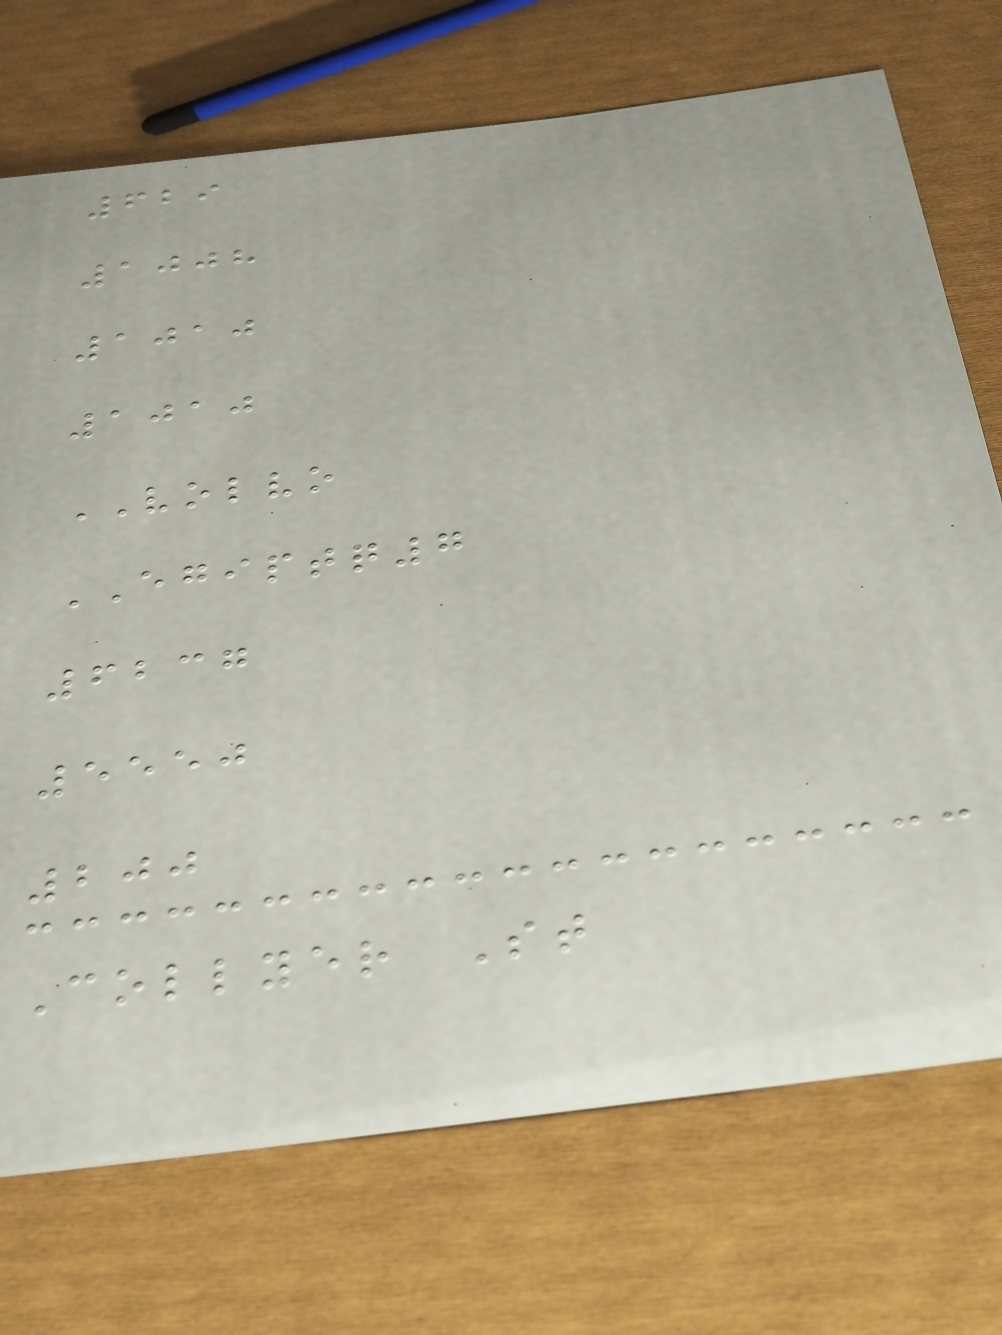629
1008
1010
1010
VOLVO
EGIPTQ7
6237
5550
200
Collyer St
